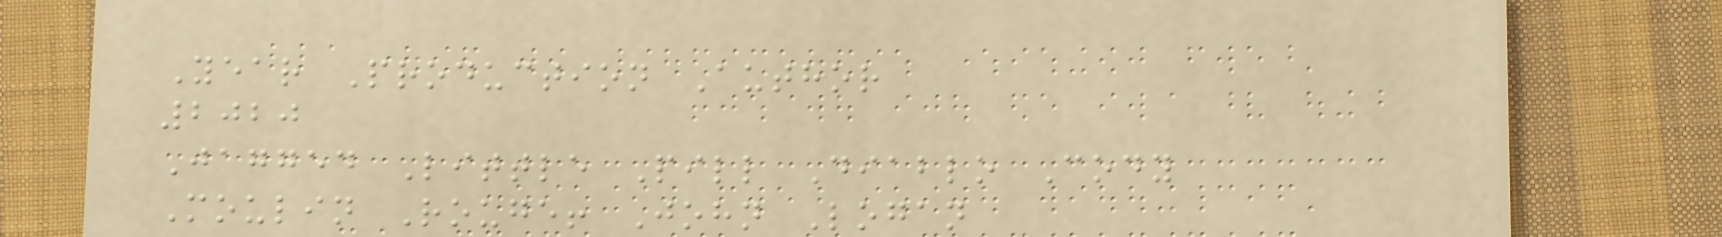Year Production Author
2020
Jagged Little Pill Diablo Cody
Moulin Rouge! John Logan
